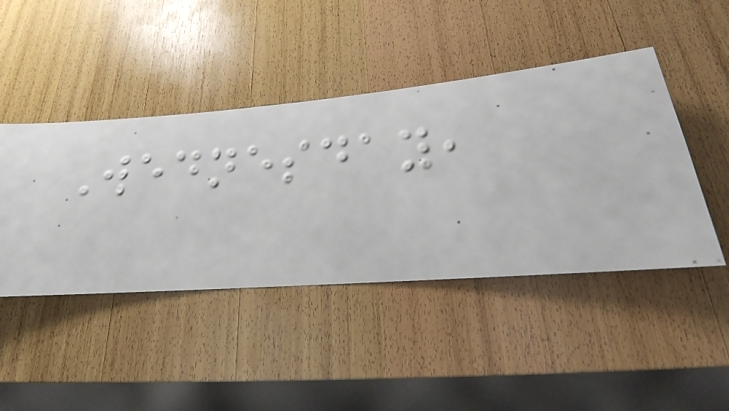Wednesday,
